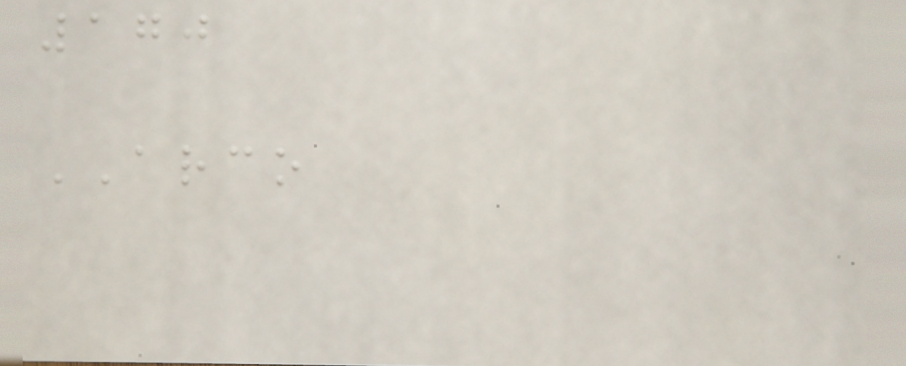170
ARCO
